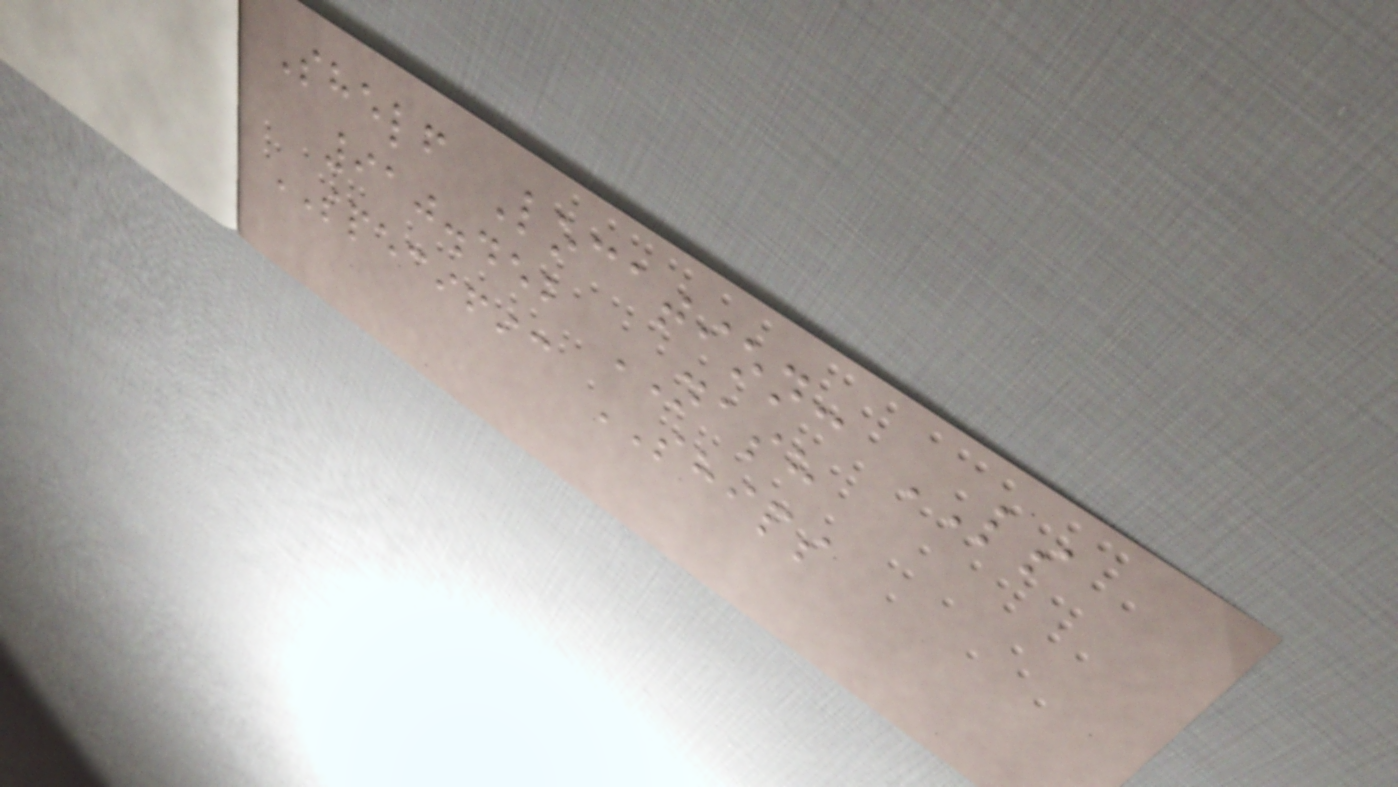Shelf Location: LS
910.452 NASH
SPECIFIC SHIPS
